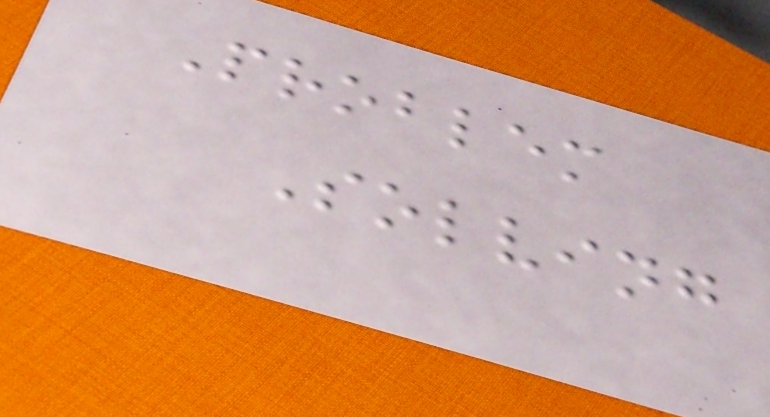Problem
Solving
